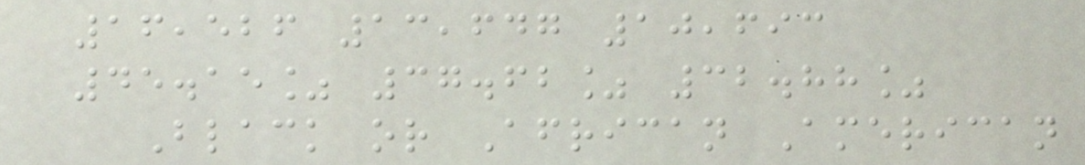16,526 13,647 10,693
45.15% 37.62% 32.88%
Black or African American
